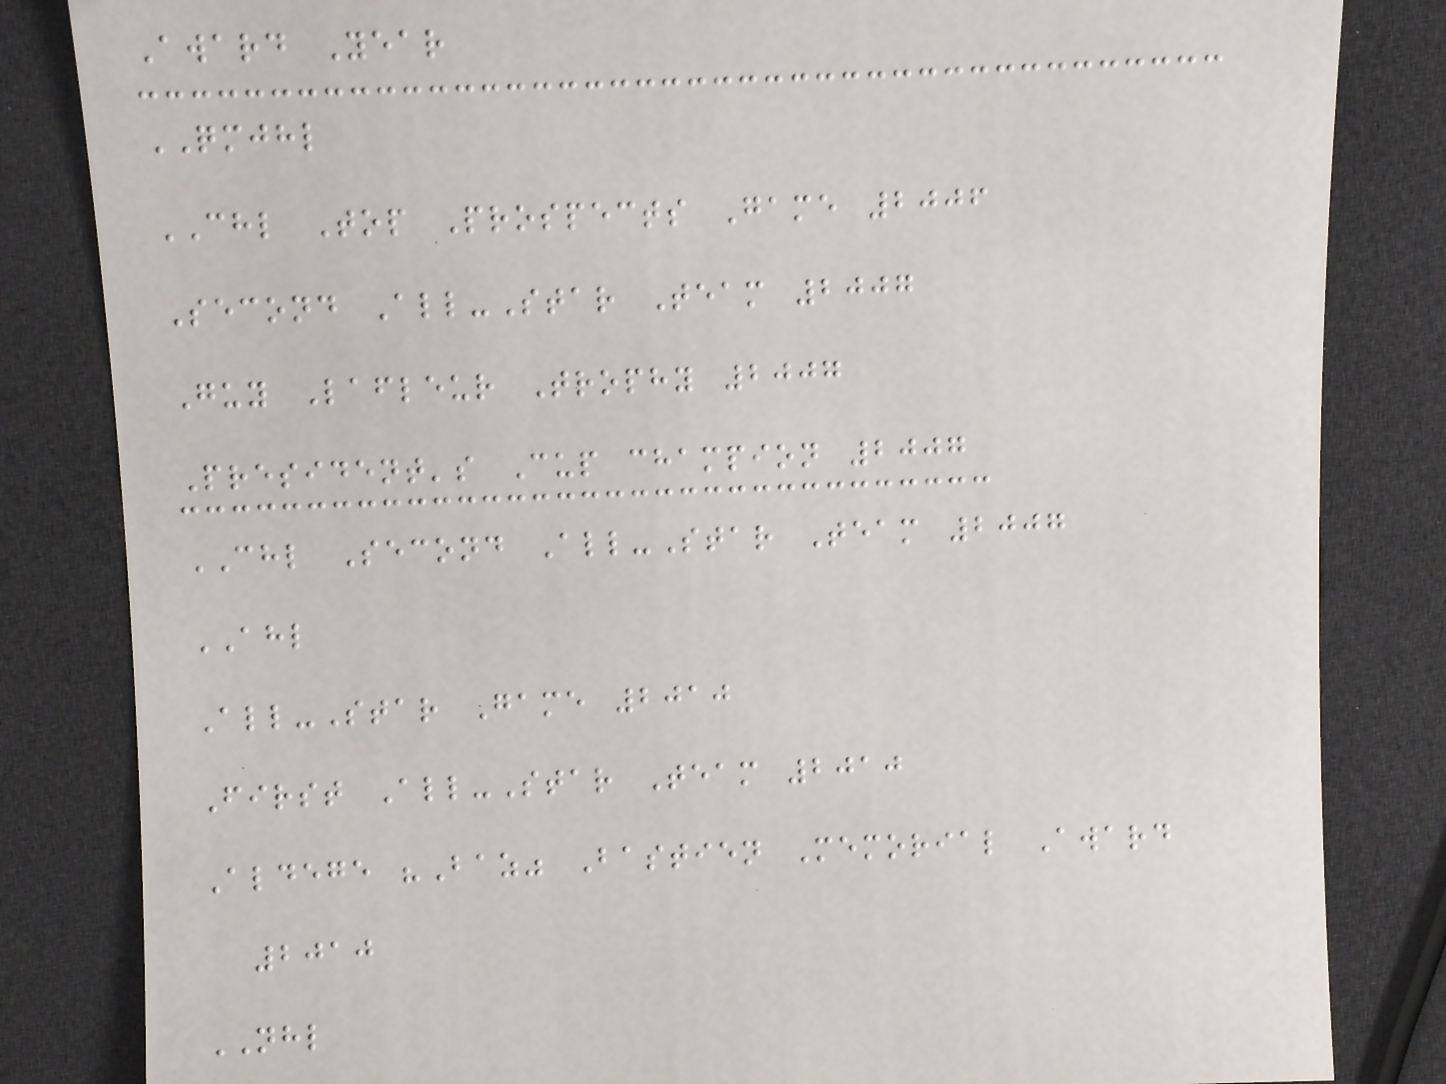Award Year
QMJHL
CHL Top Prospects Game 2006
Second All-Star Team 2007
Guy Lafleur Trophy 2007
President's Cup champion 2007
CHL Second All-Star Team 2007
AHL
All-Star Game 2010
First All-Star Team 2010
Aldege "Baz" Bastien Memorial Award
2010
NHL
